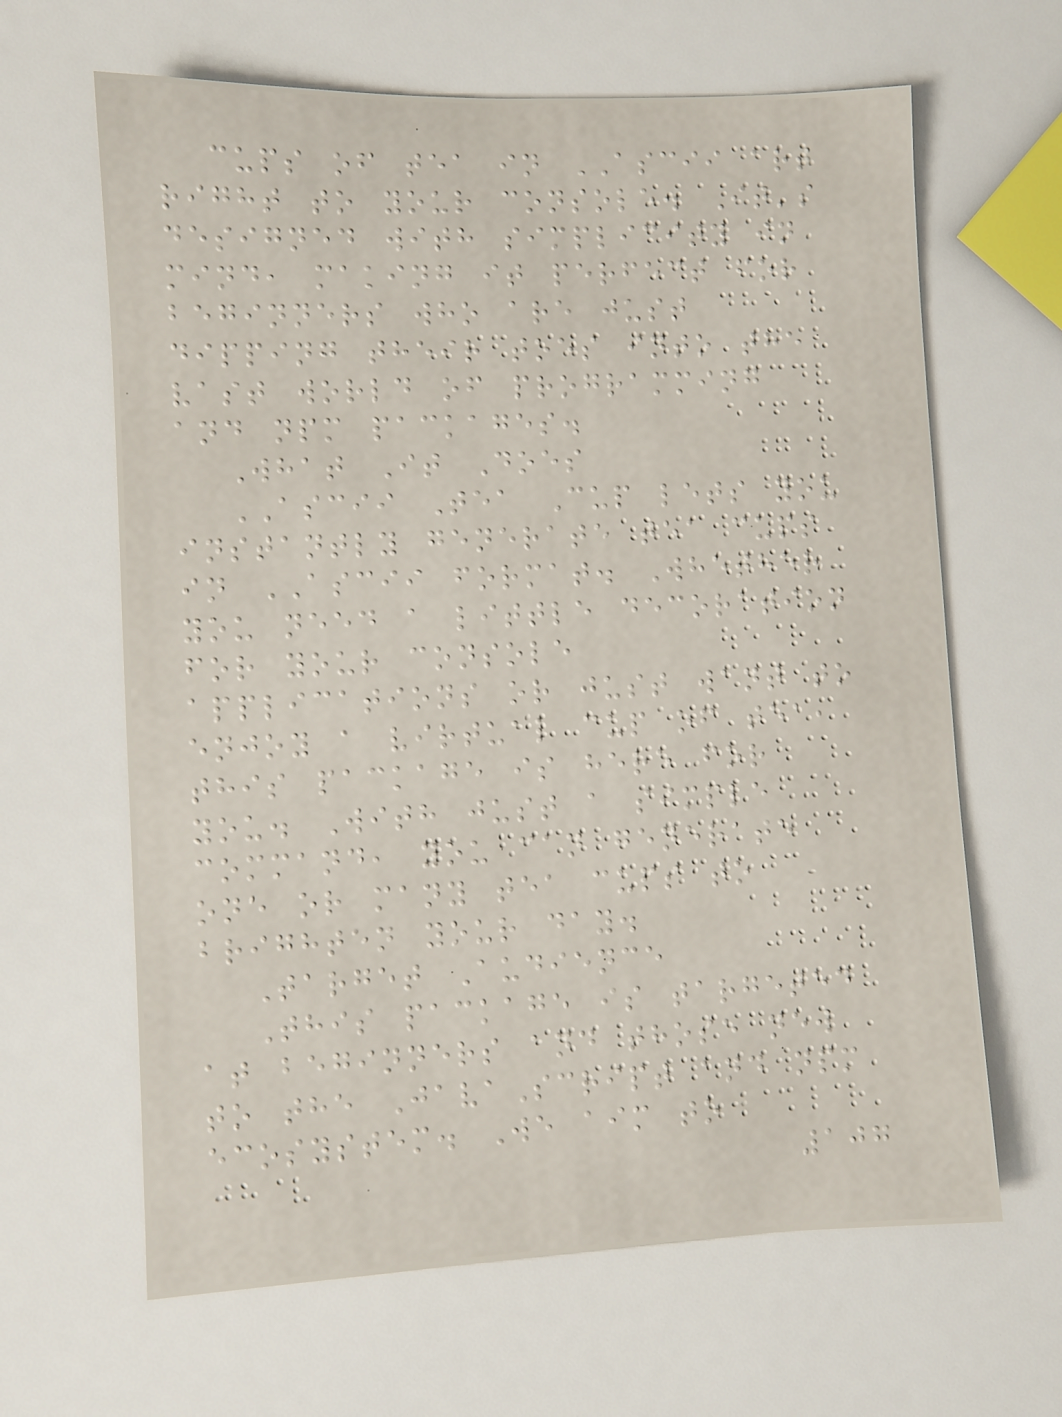cups of tea in ASCII art
right to your console. It's
designed with simplicity in
mind, making it perfect for
beginners who are just
dipping their toes into the
vast world of programming
and npm packages.
What It Does
ASCII Tea Cup lets you
instantly generate tea cups
in ASCII format. Whether
you need a little decoration
for your console
applications or just want to
enjoy a virtual cup of tea,
this package is here for
you. With just a simple
command, you can generate
one or many tea cups to
brighten your day.
Target Audience
This package is targeted
at beginners and those new
to the JavaScript and npm
ecosystem. We aim to
107
